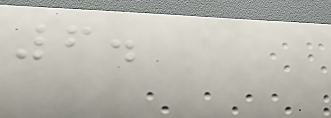6.
